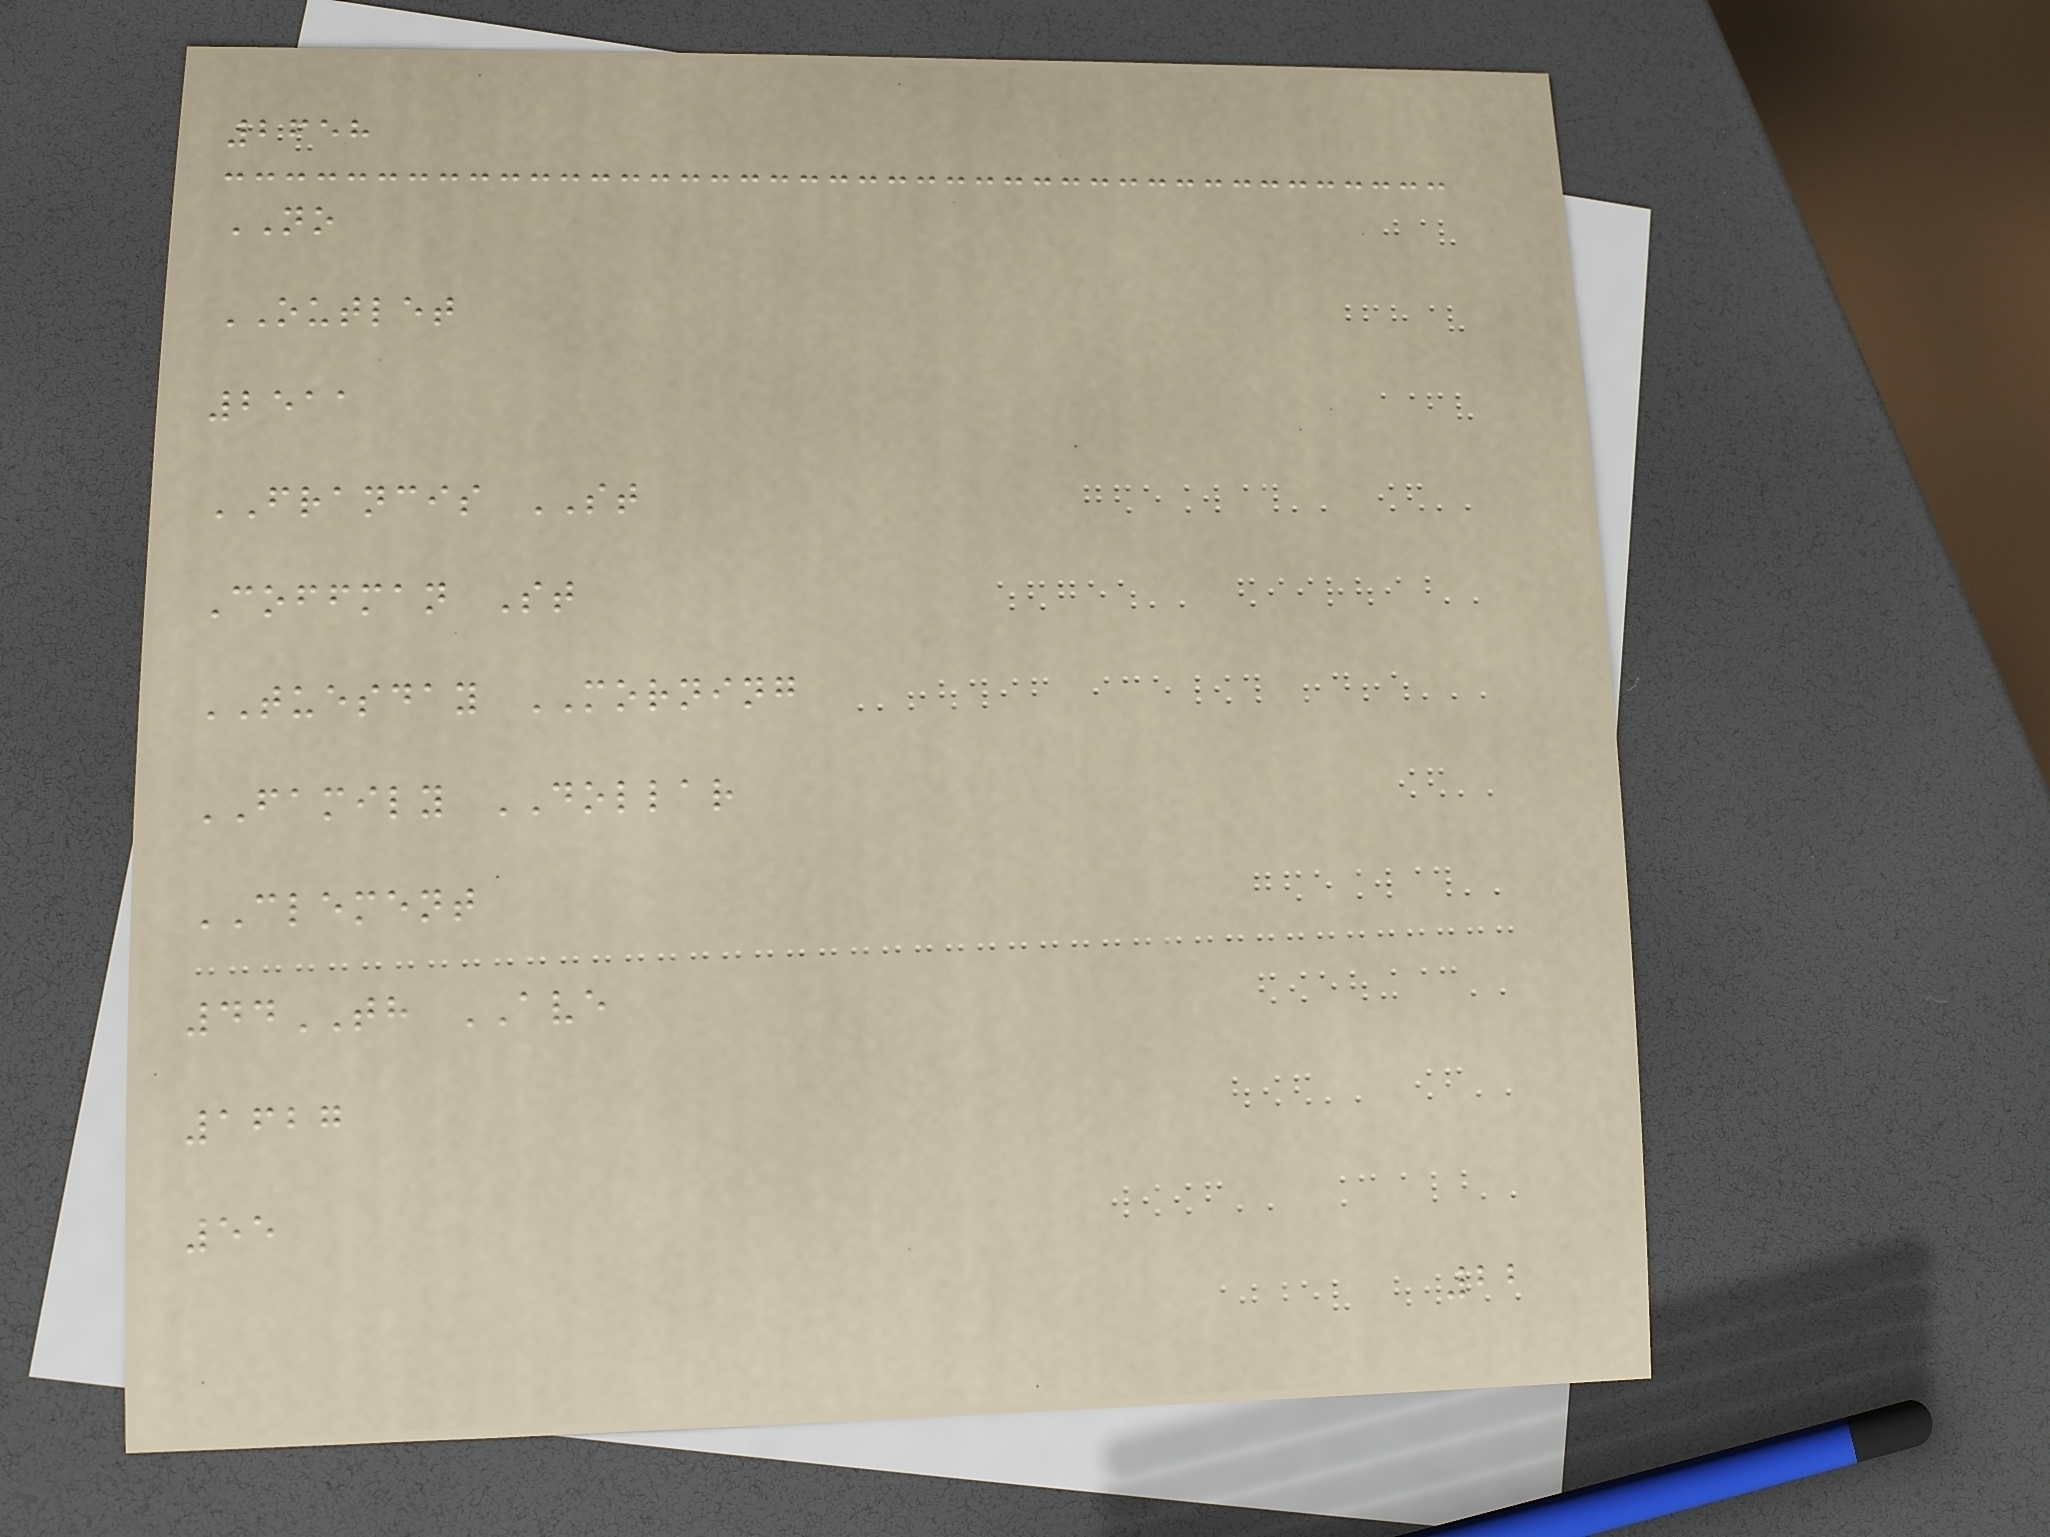2658
NO
OUTLET
2511
FRANCIS ST
Coffman St
TUESDAY MORNING
FAMILY DOLLAR
CLEMENT
44TH AVE
1627
55
22
